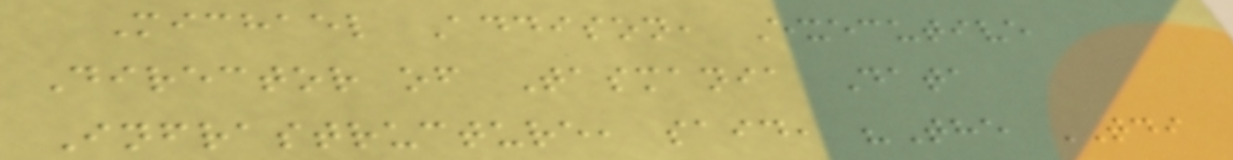Michael Addison, Executive
Director of Tasmania Data
Infrastructure, said, "The TDI
